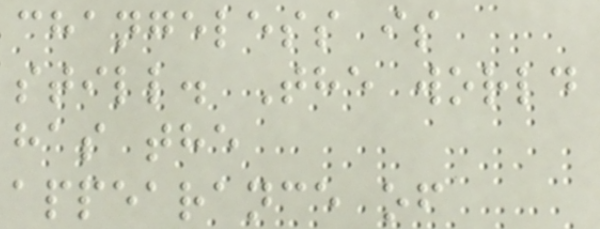changeless is
still. The world
has the
appearance of
